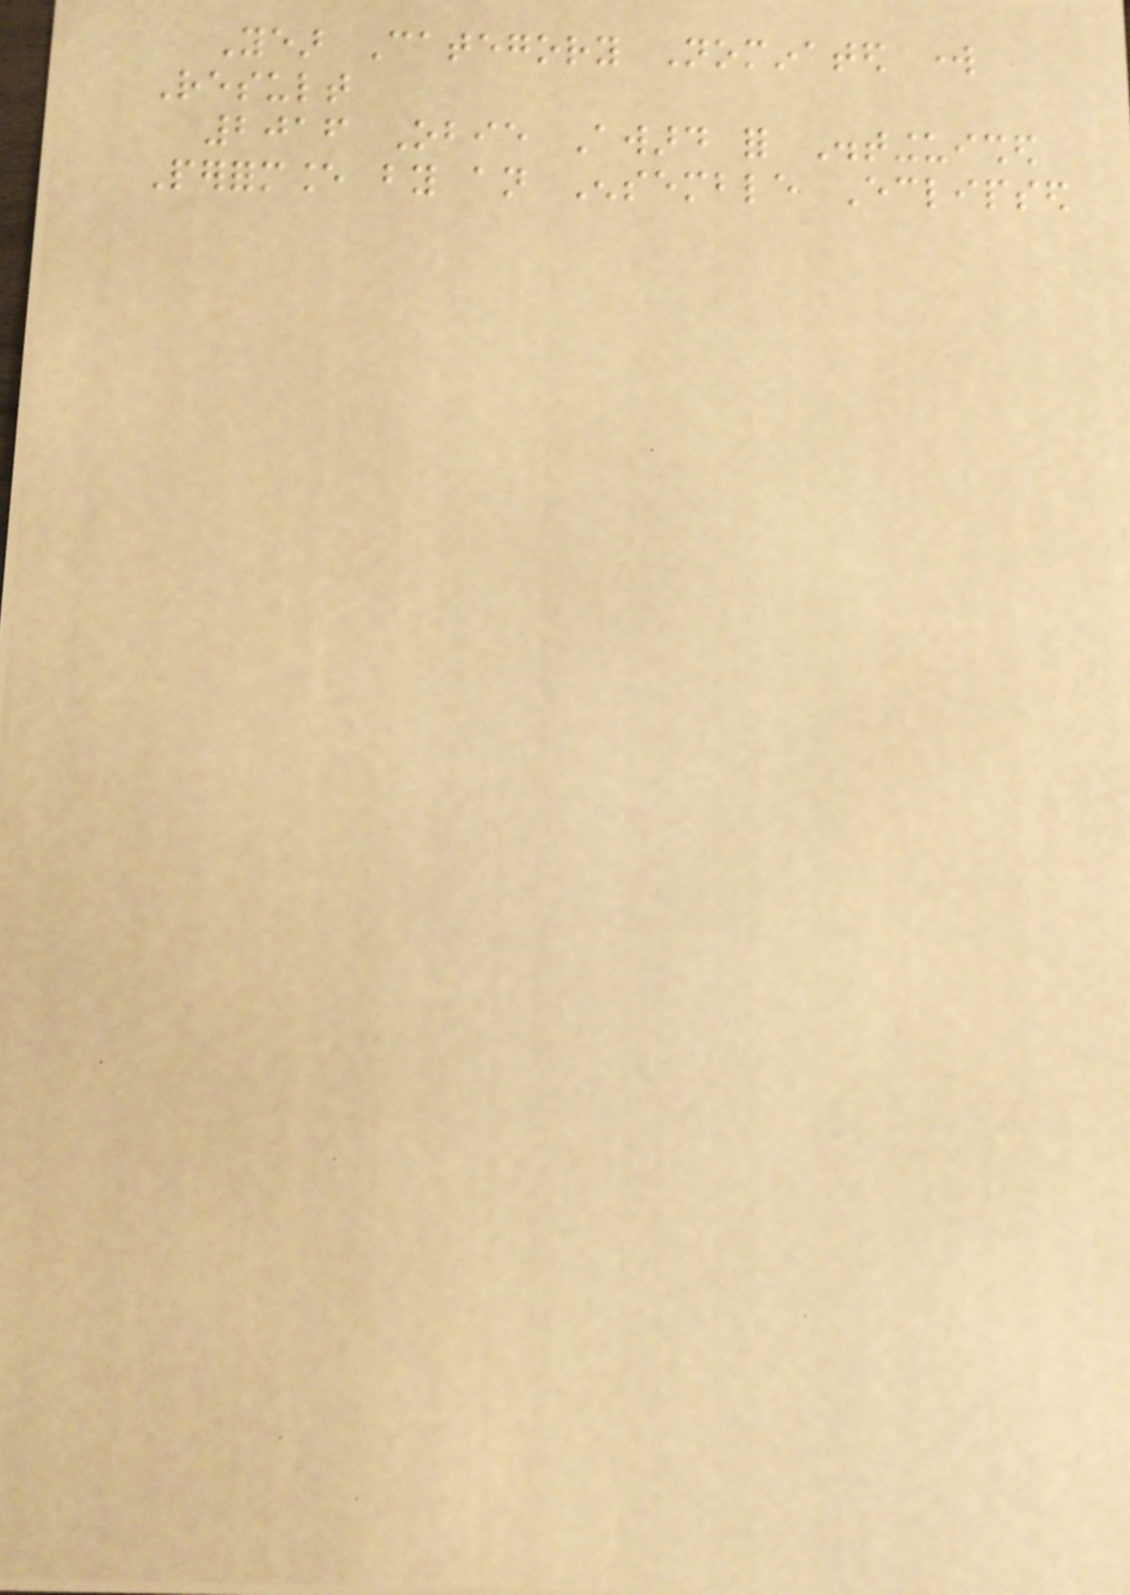Year Category Nominated work
Result
2016 Obie Award for Distinguished
Performance by an Ensemble Eclipsed
